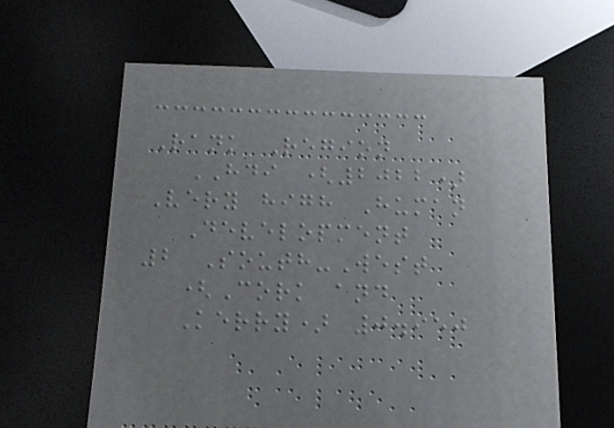Rank Region
HDI (2022)
Very high Human
Development
2 South-West
(Cork and
Kerry) 0.950
